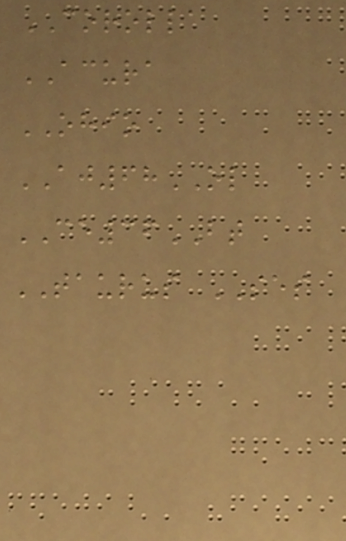COROLLA
ACURA
OHIO
AJ68OL
CE36BT
TAURUS SES
